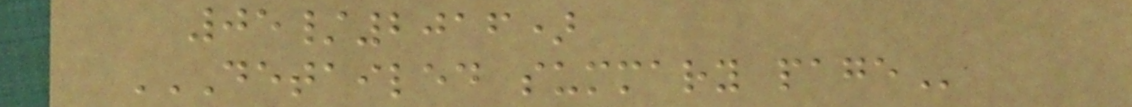05/2016)
DETAILED SUMMARY PAGE
